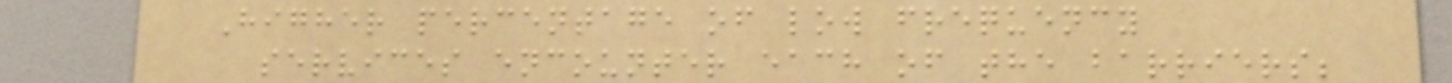Higher percentage of low frequency
services encounter each of the barriers;
